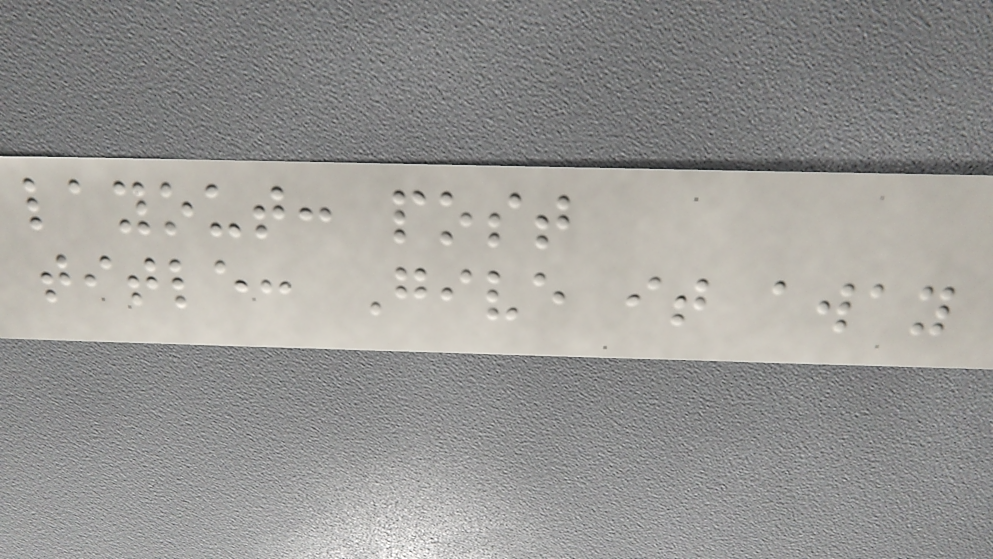layout: post
title: Give it away
